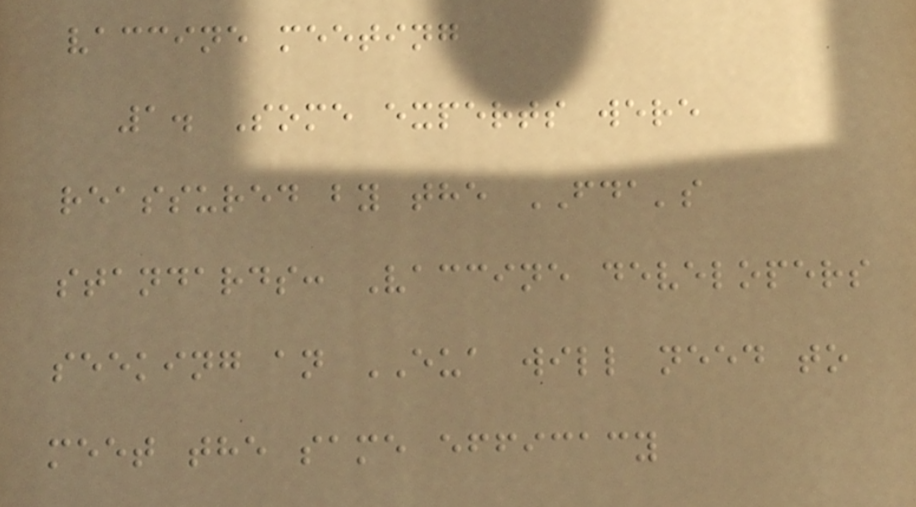vaccine meeting
1. Some experts were
reassured by the FDA's
standards: Vaccine developers
seeking an EUA will need to
meet the same efficacy
